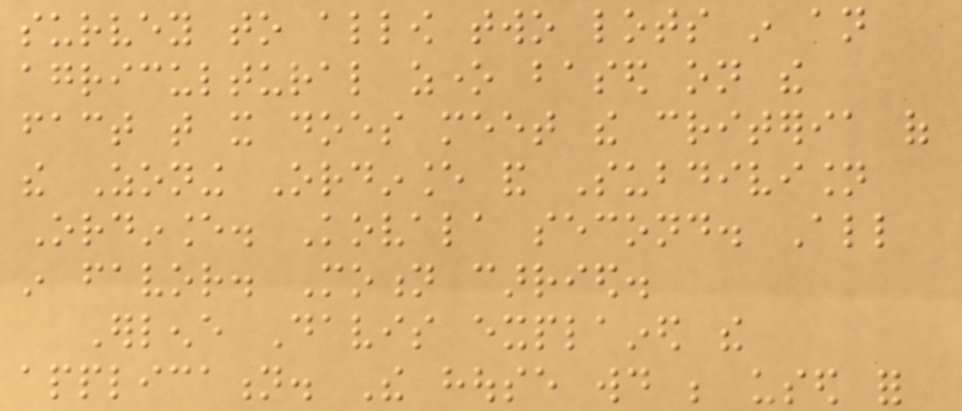survey to allow two lots in an
agricultural zone based on the
fact that it does meet the criteria of
the Zoning Ordinance and Subdivision
Ordinance. Kovala second. All
in favor. Motion carried.
Erlene Davis explained the
application. The house would be used for
